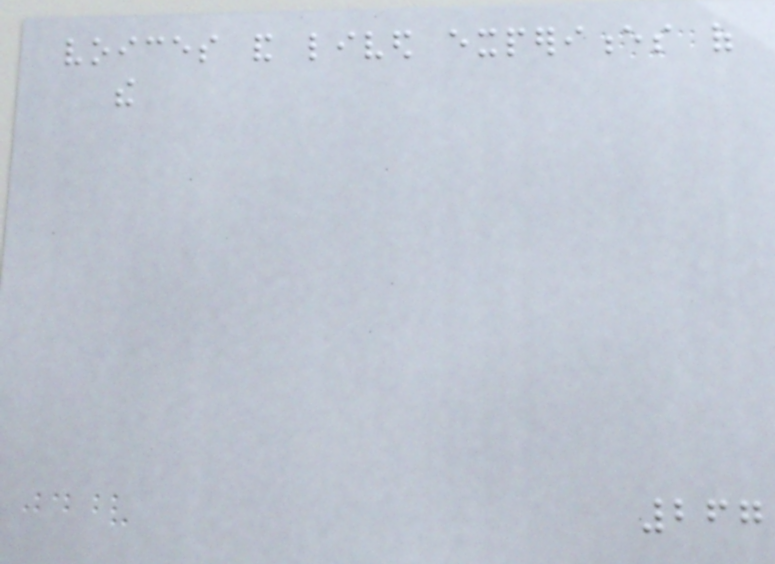voices and lived experiences of
the
267
